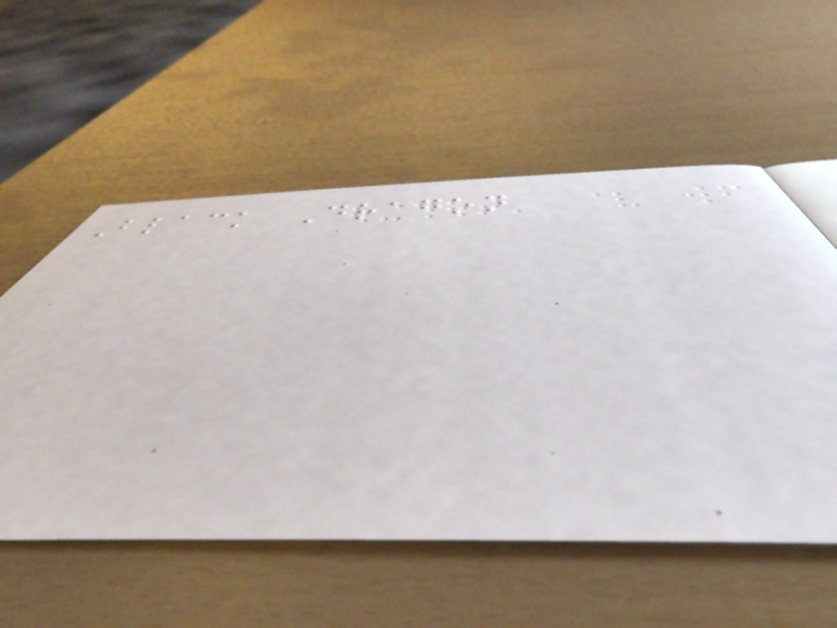Black Dragon
